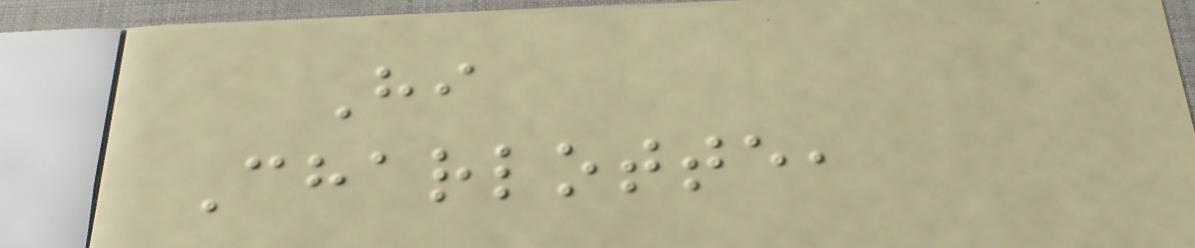Hi
Charlotte,
